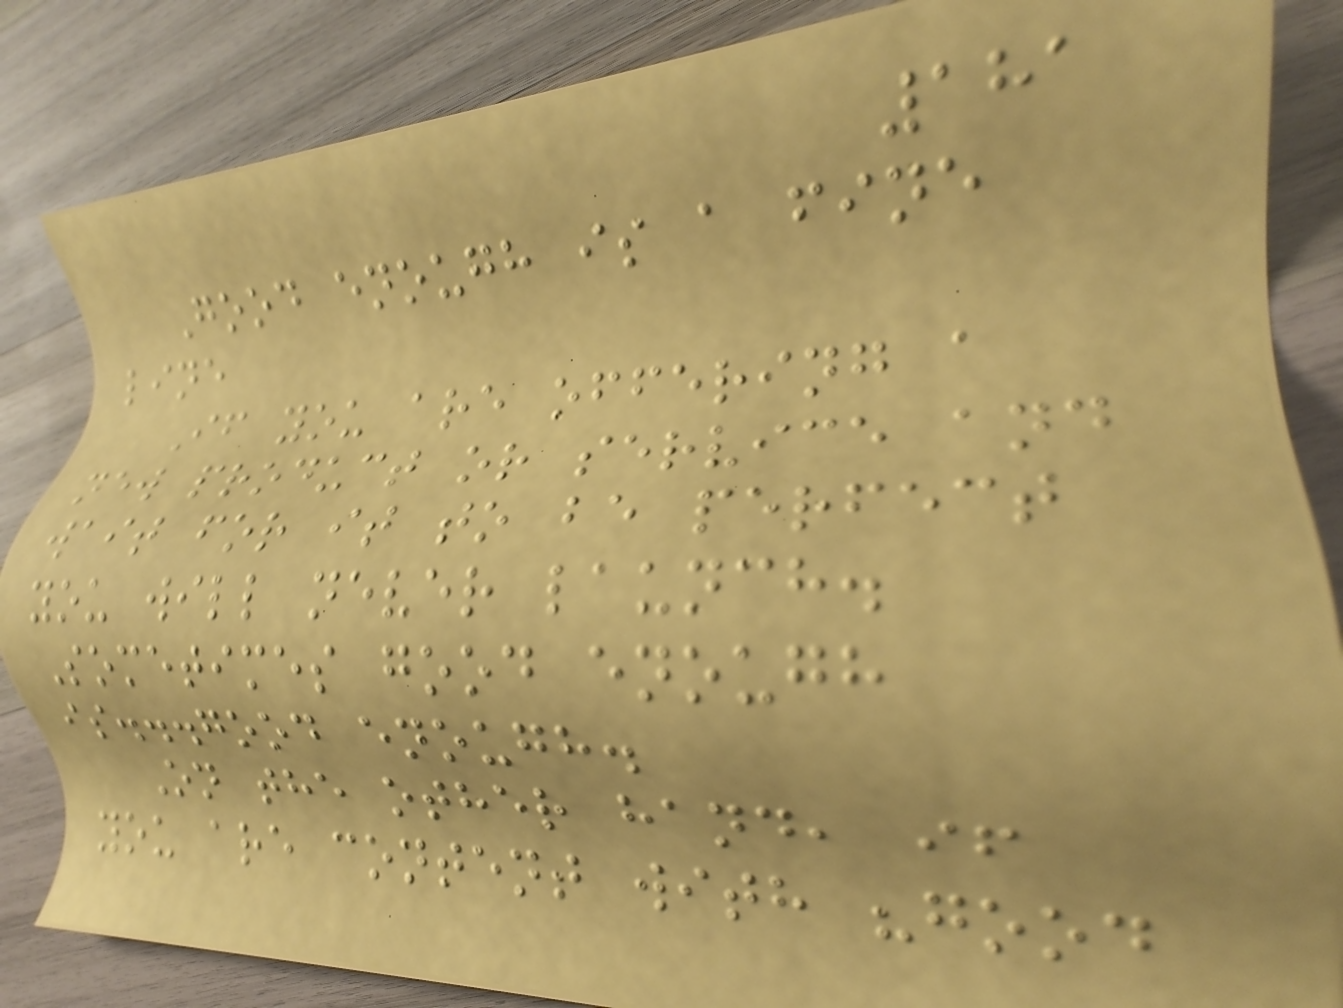181
Good enough is a fine
line
If you are offering a
new product or service and
wait for it to be perfect
you will never launch.
Sometimes good enough
is...good enough.
On the other hand, if
you are content with "good
